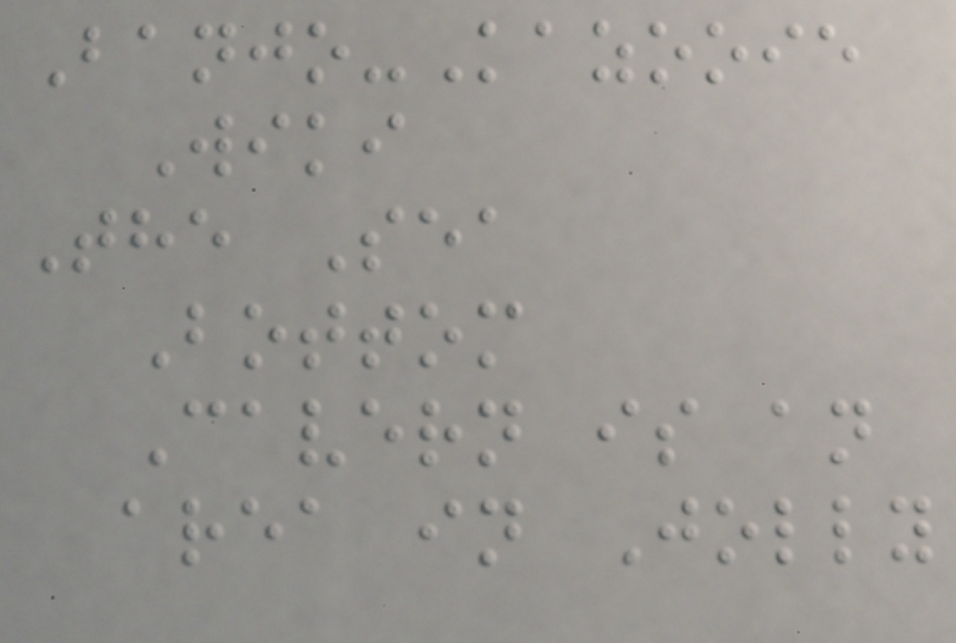Banjo-Kazooie
Wiki
The Sea
Bottom
Cavern is an
area in Jolly
